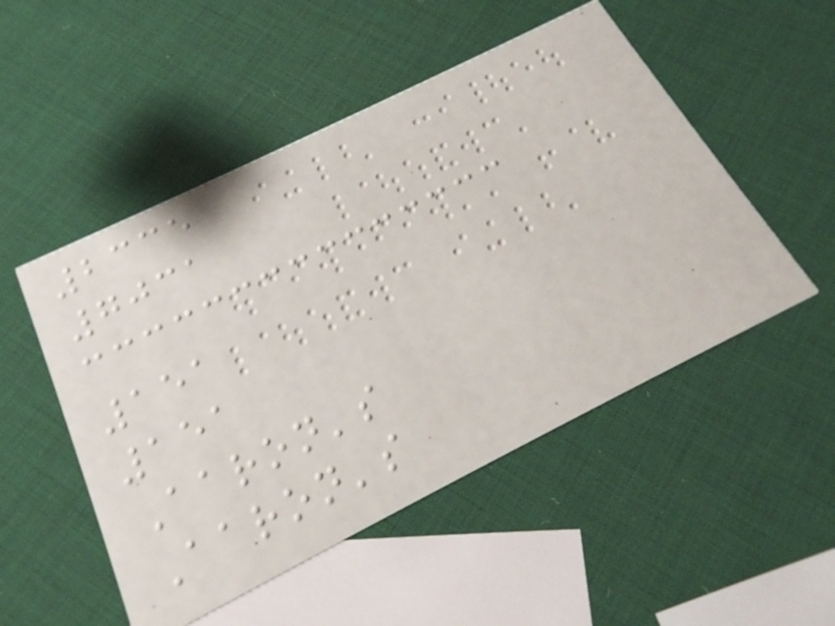2335
7031
151
151
Aaron's
Aaron's
